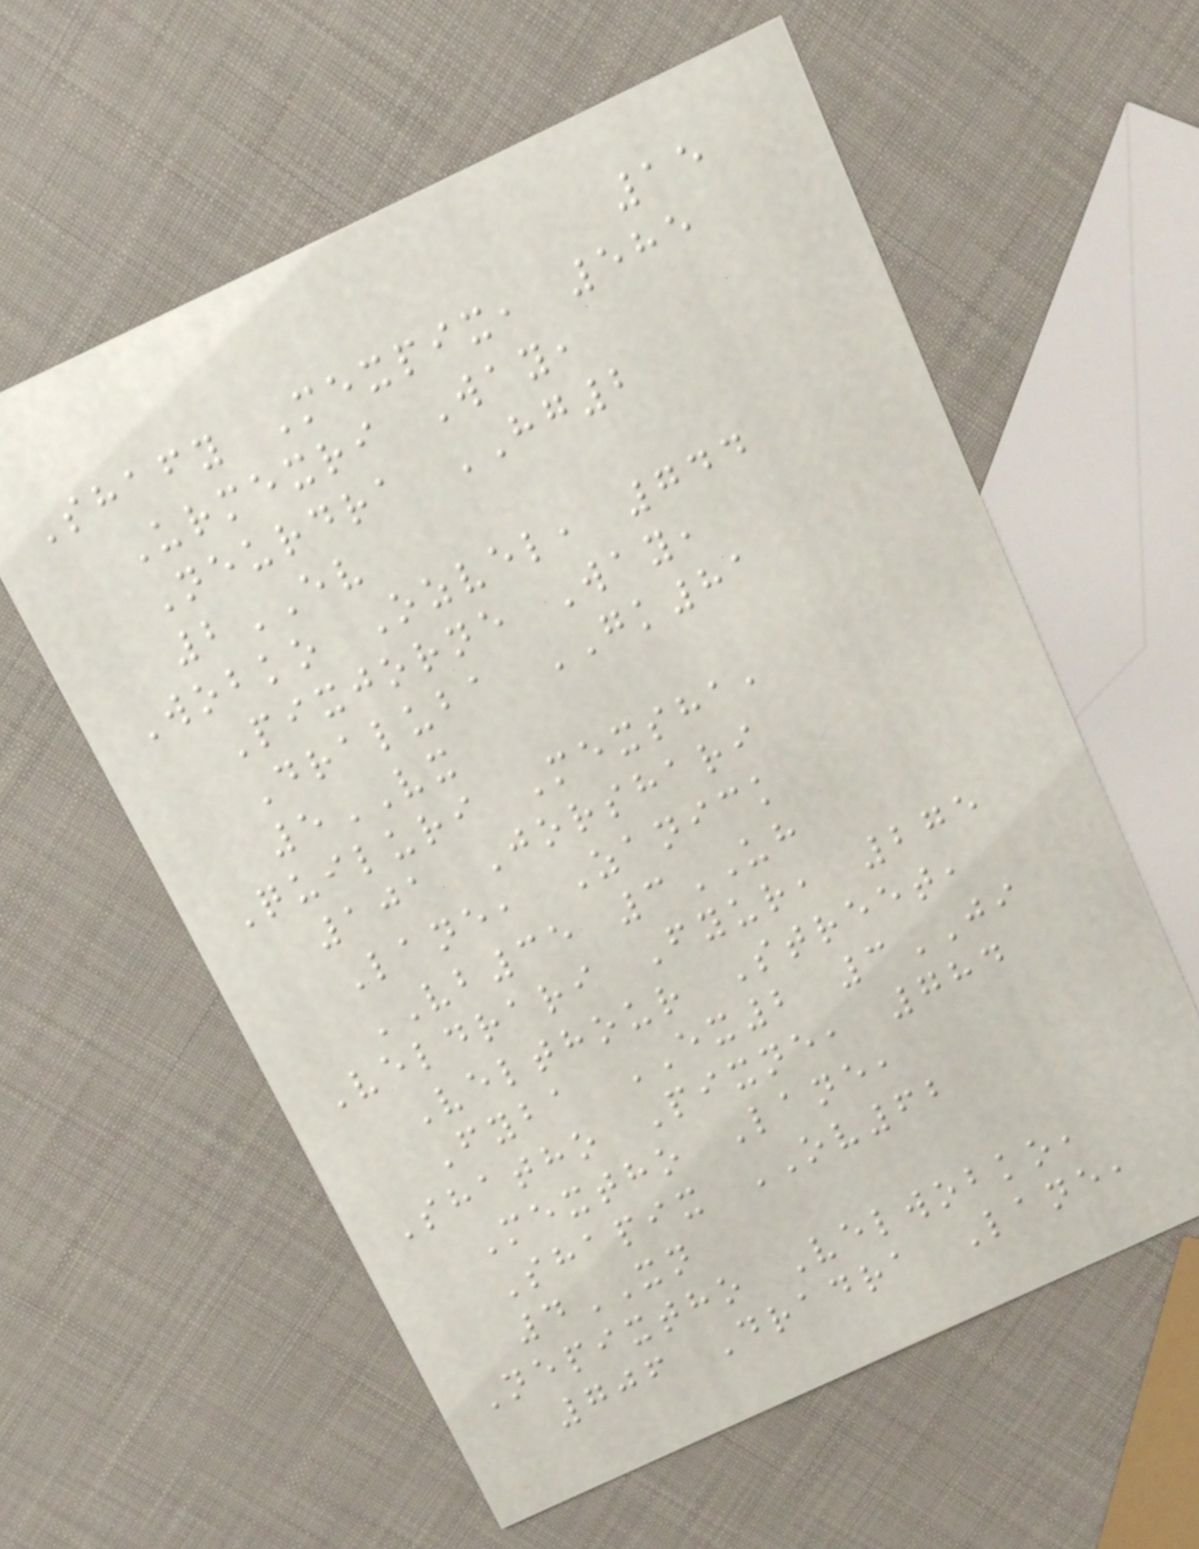15
Shafy Mexpix, 585
Urmexri Way,
Neurdra HG2
2EV
Wobko Ozvel, 744
Pixjorne Way,
Draluba GK81
5VX
Quiluri Mexsha,
101 Jorshari
Lane, Zanick
VB35 3UH
Veldrari Fyur, 275
Velthour Street,
Fyba EX2 3JI
Shatho Pixne, 784
Mextho Lane,
Shapix OV62
4XN
Nepixtho Velwobko,
706 Dradra Lane,
